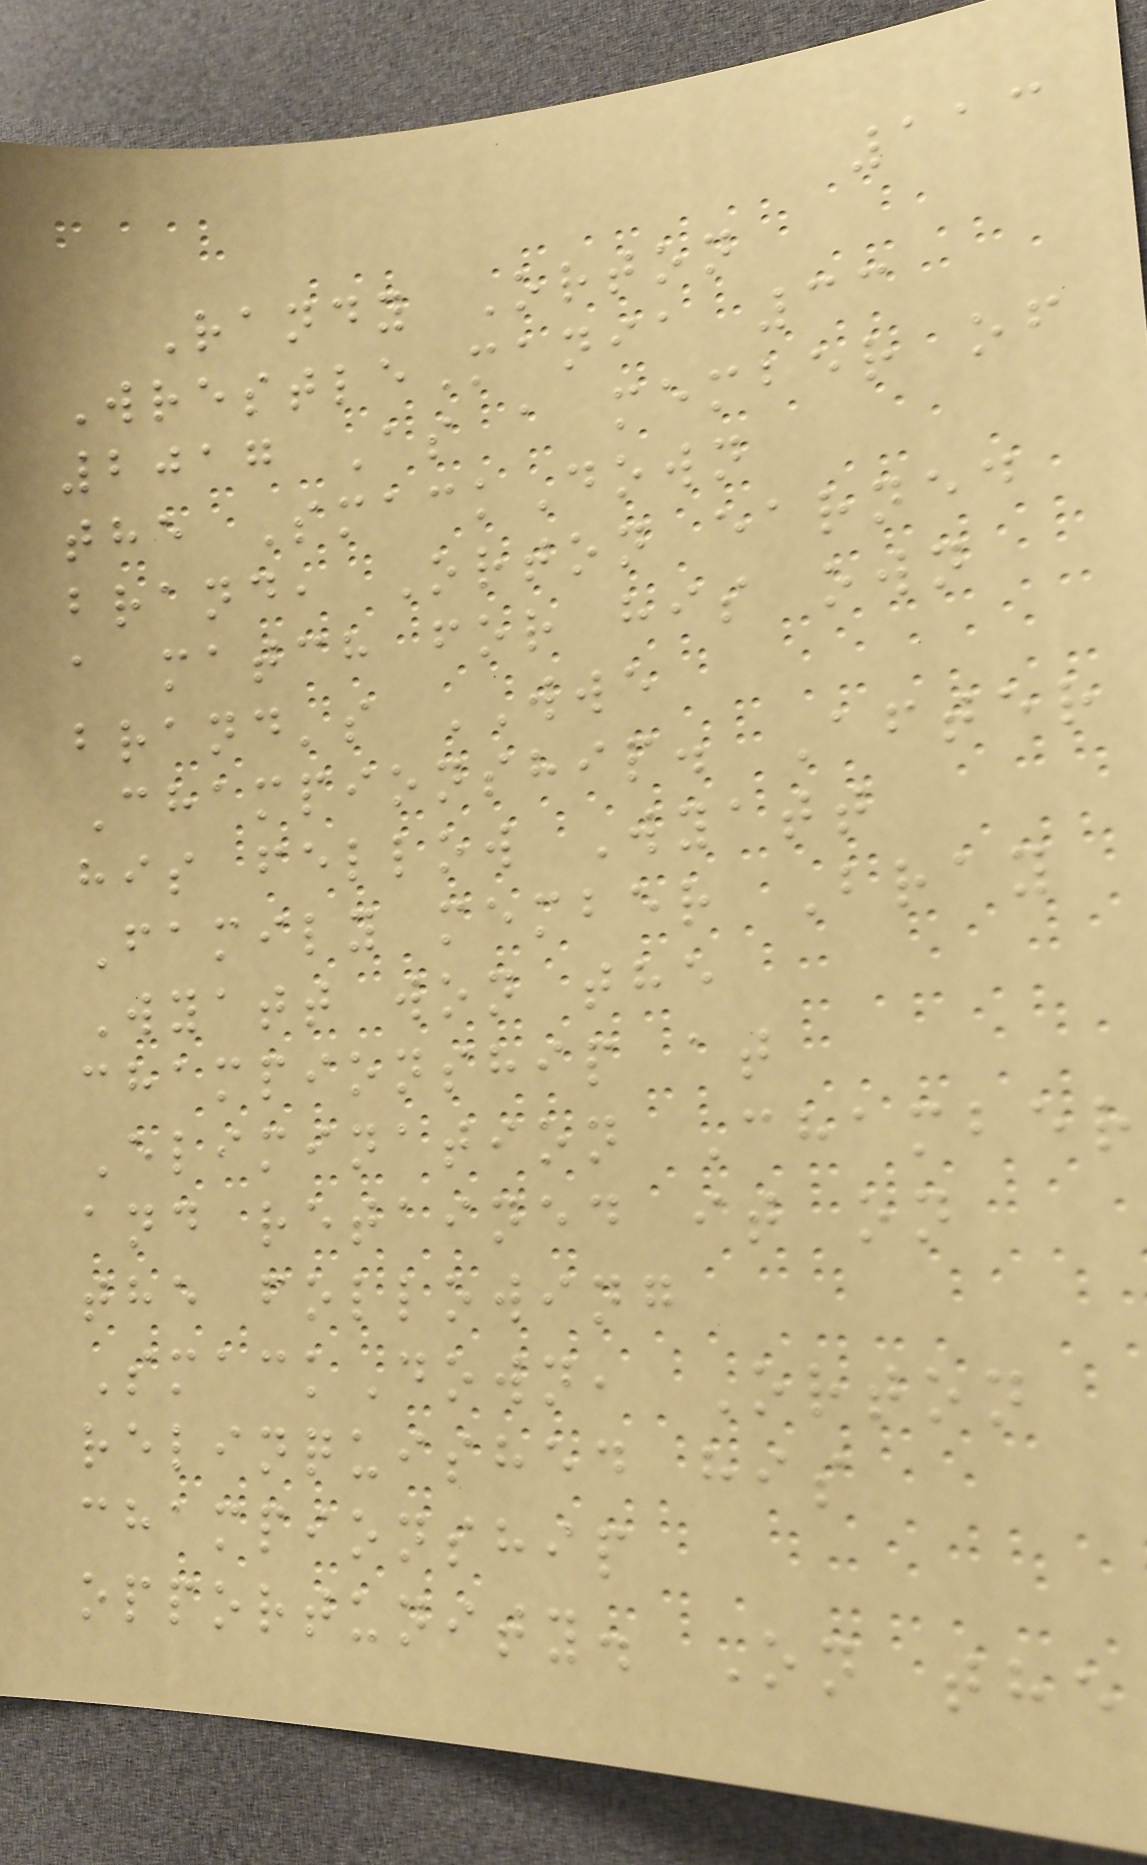113
Randy Orton
WrestleMania 33
2017 As a member of
the SmackDown
brand, Orton earned
a match for his own
brand's WWE
Championship. After
his fellow Wyatt
Family member Bray
Wyatt won the
championship at
Elimination Chamber
and retained it on
the following
SmackDown, Orton
relinquished his
championship
opportunity. On the
